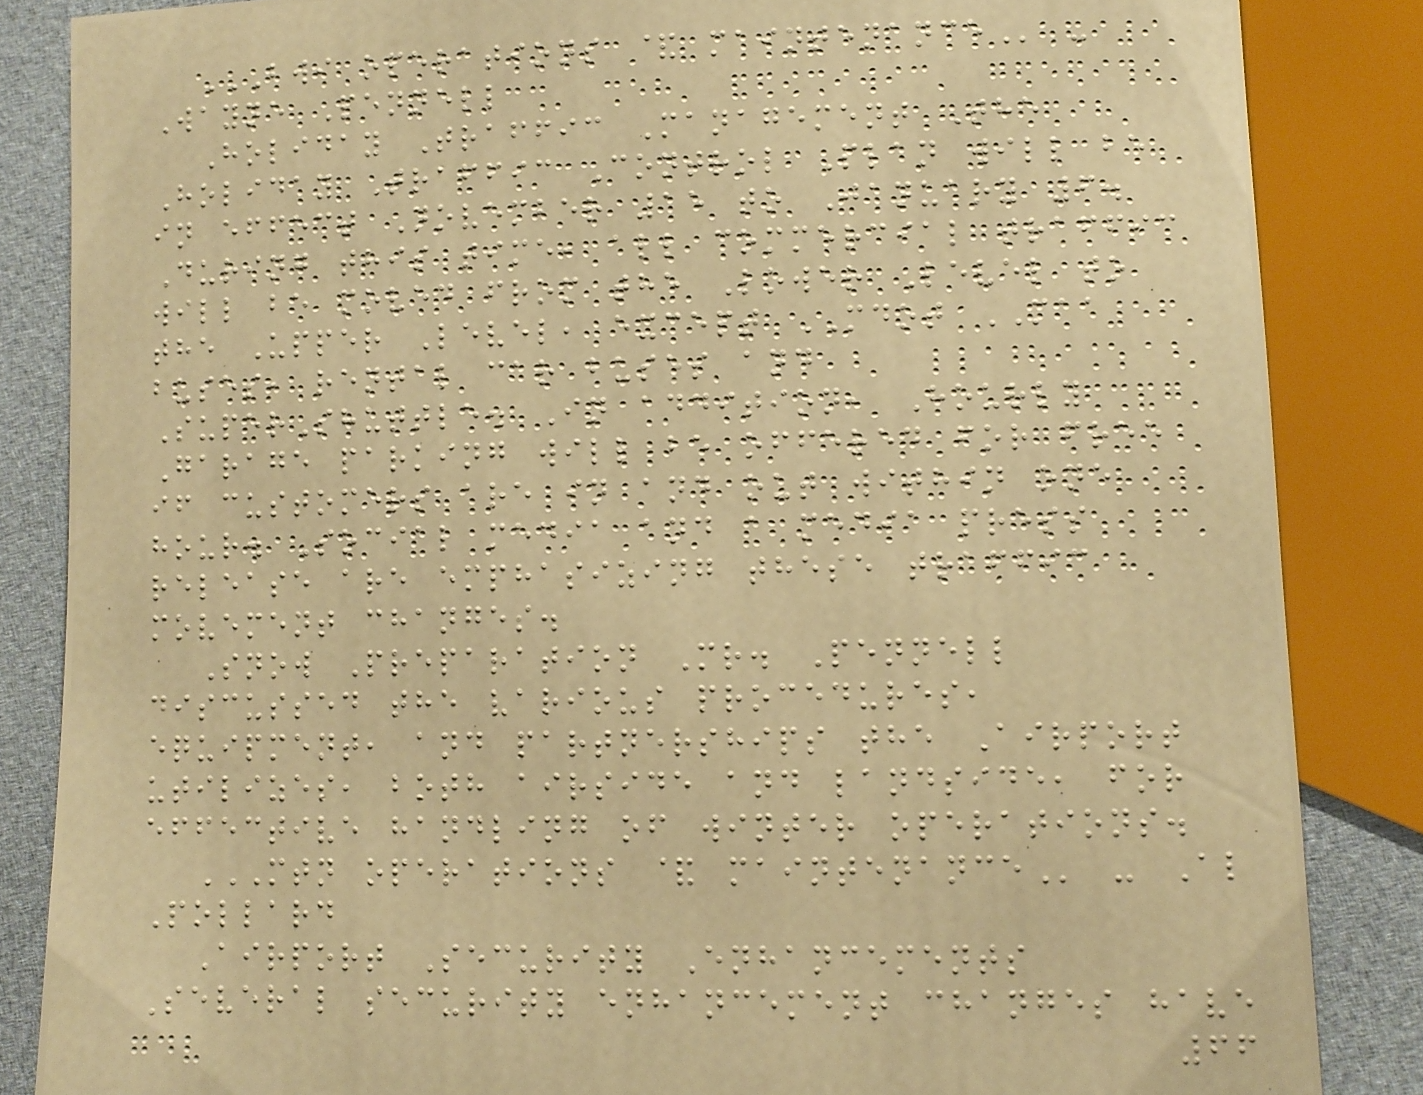BWI OPERATIONS & MAINTENANCE -
Wayne Pennell
Holiday Traffic Management The
Holiday Traffic Control Plan will be
in effect November 15 to January 6.
During this time, all commercial traffic
will be moved from the Lower Level to
the Upper Level, except MDOT MAA
buses, rental car buses and
SuperShuttle. In addition, Hourly
Garage parking will be offered for free
if customers are in and out within one
hour. Social media and a media press
release are emphasizing these traffic
movement changes.
Snow Preparation Mr. Pennell
discussed the various procedures,
equipment, and partnerships the Airport
utilizes, both airside and landside, for
effective handling of winter operations.
MTN OPERATIONS & MAINTENANCE - Al
Pollard
Airport Security Enhancements
Several security enhancement changes have
66
